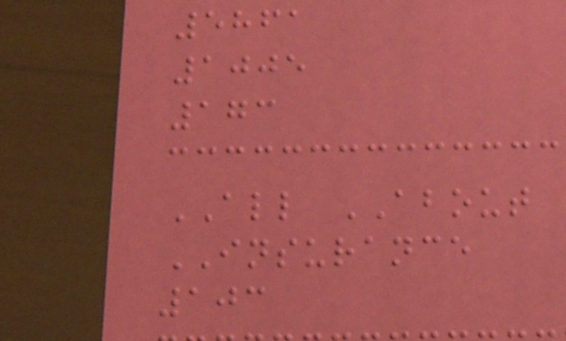5861
1005
173
ALL ABOUT
INSURANCE
103
